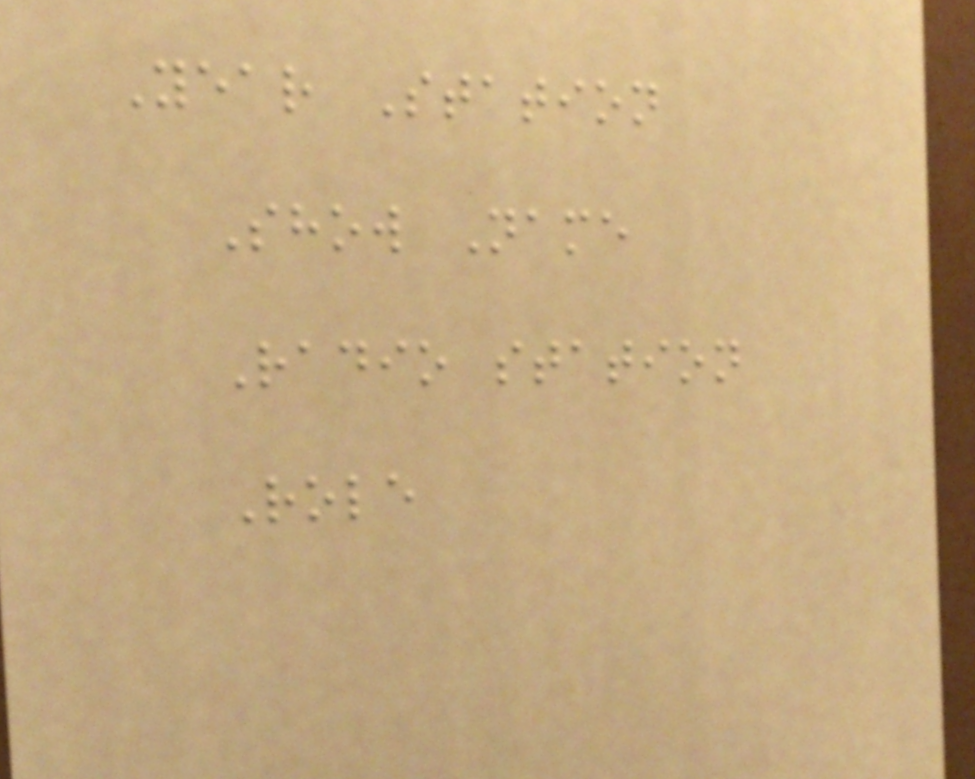Year Station
Show Name
Radio station
Role
